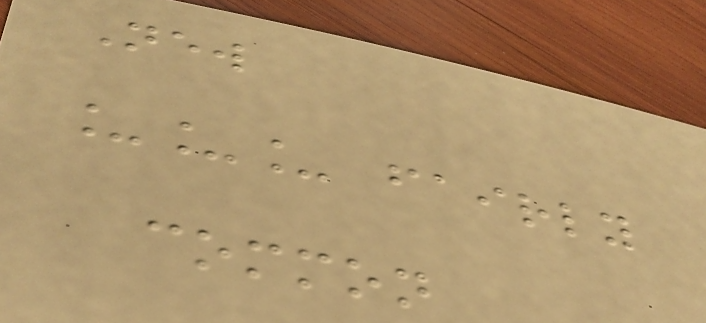New
___ fairly
common
